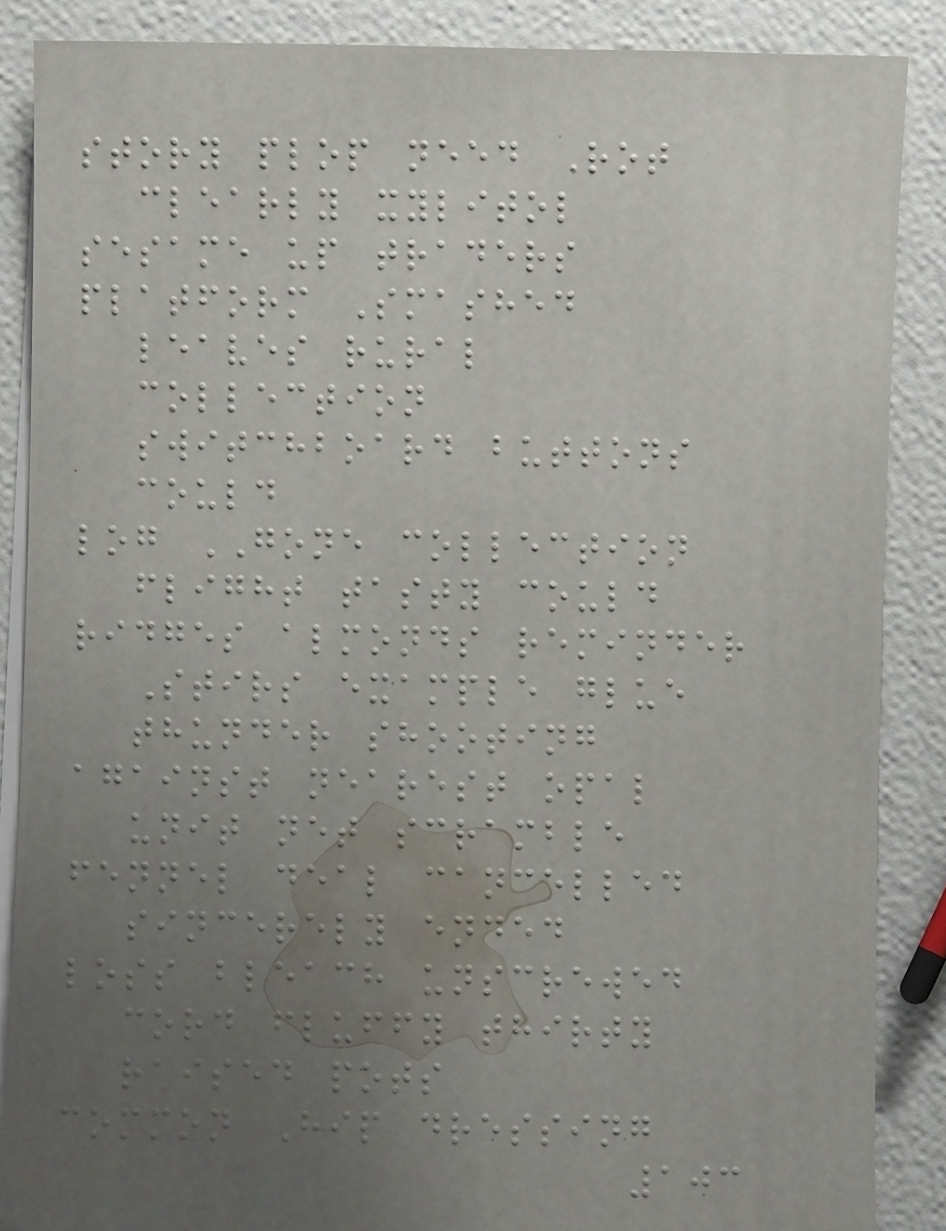story plop need Rot
clearly xylitol
sesame up traders
platform Smashed
leaves rural
collection
switchboard buttons
could
log GONE collection
flight tasty could
ridges almonds reminder
Stirs example glue
thunder shooting
against nearest opal
unit net scramble
fennel deal cancelled
sincerely ended
loss bleach unscrewed
cord fluffy thirty
raised pots
common Hip dressing
103
